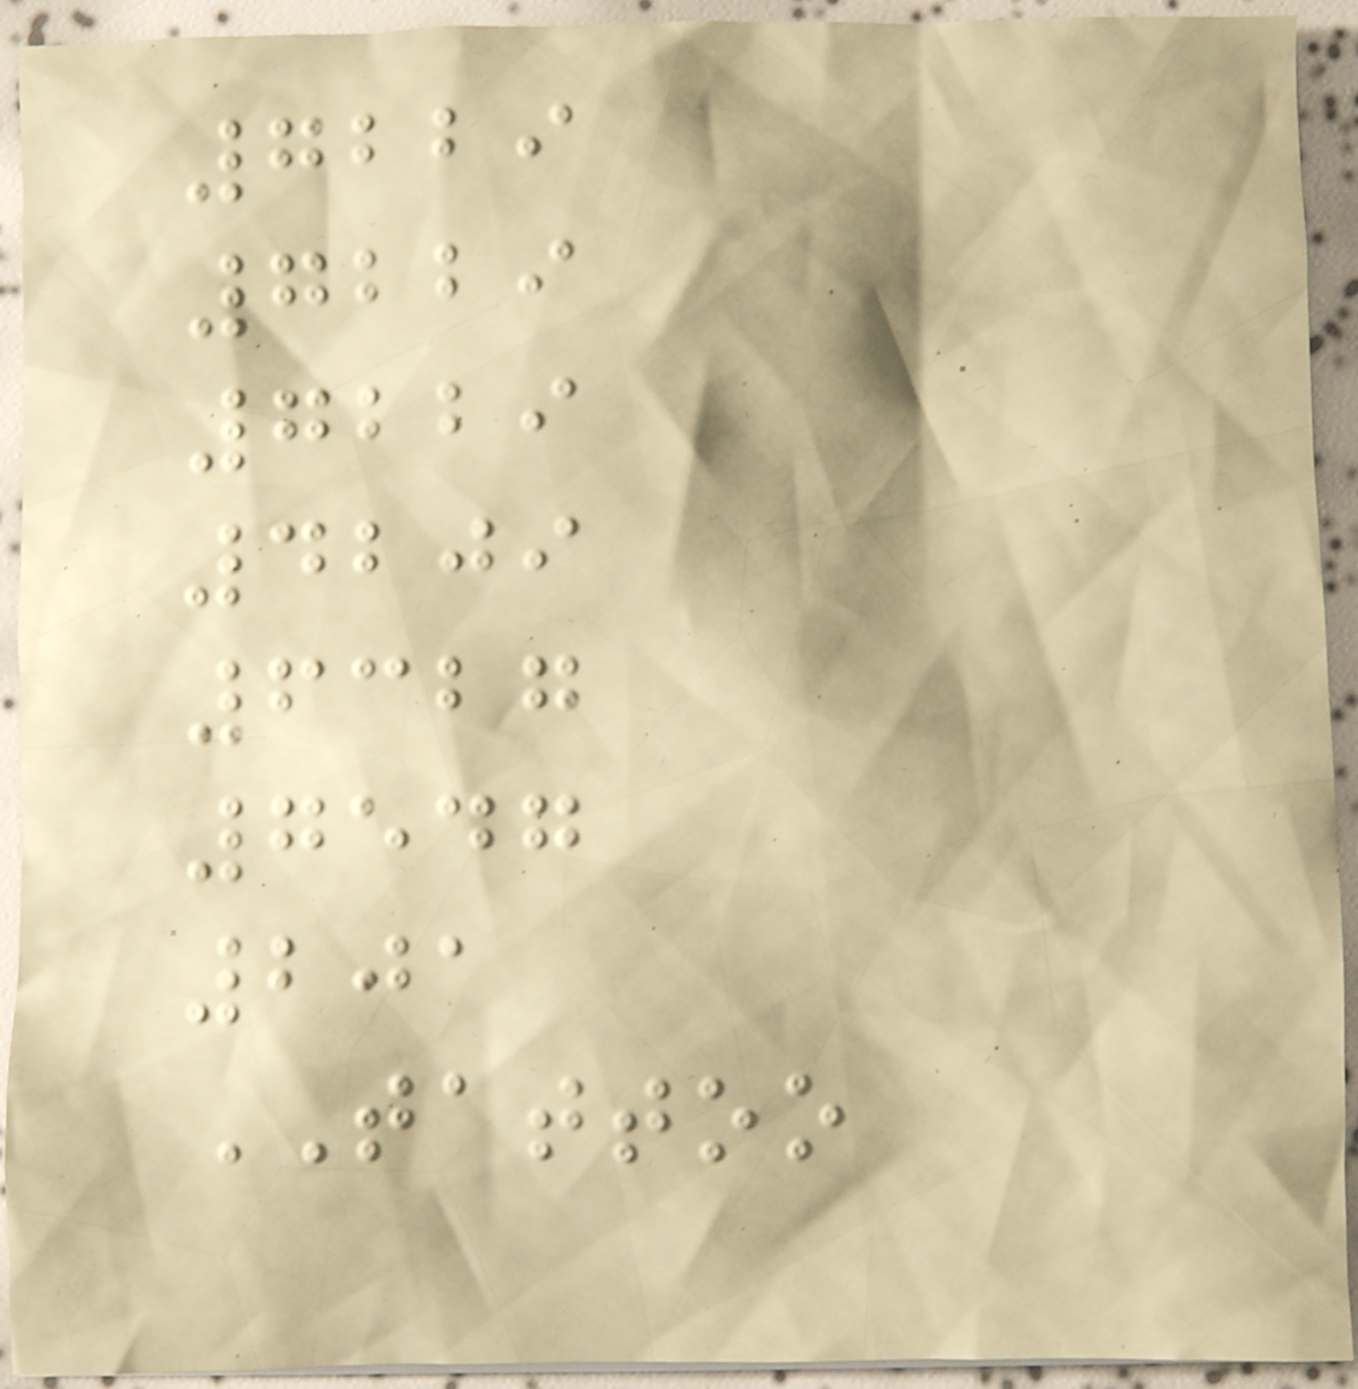7229
7229
7229
4209
6327
7547
201
TATTOO
